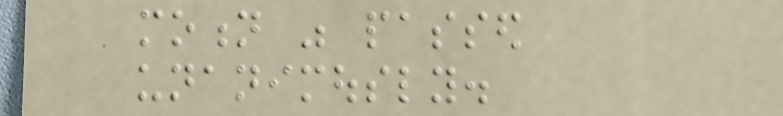motion was passed
unanimously.
